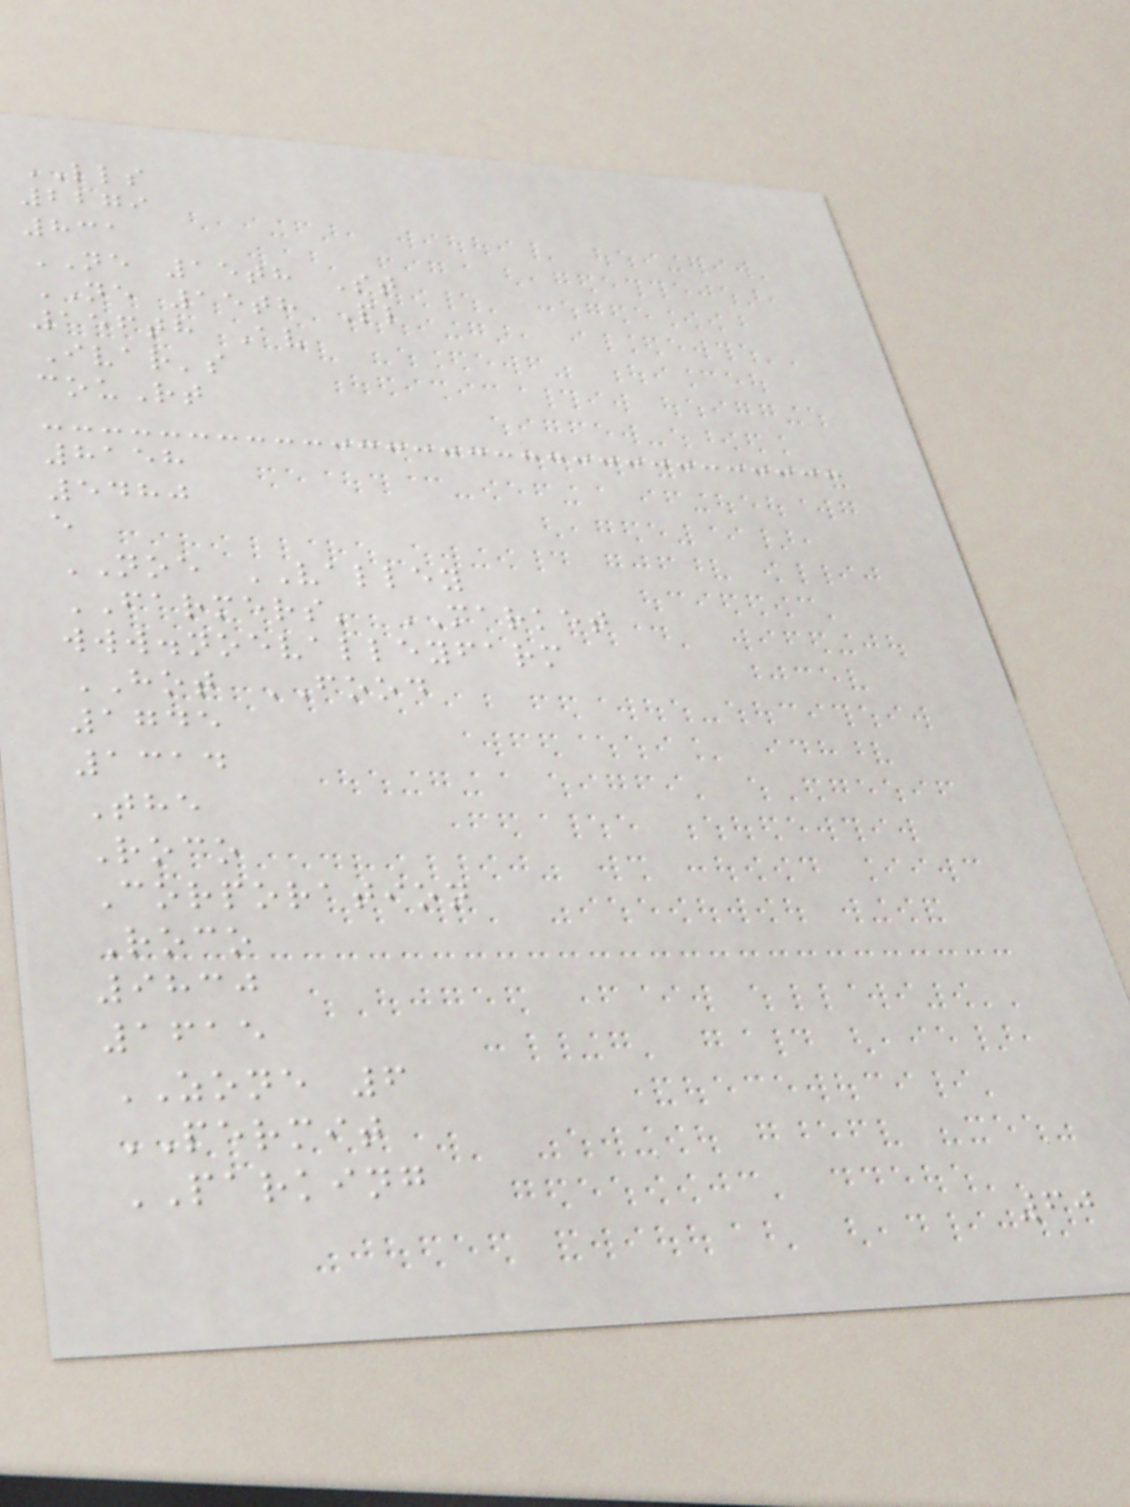LLS
2279
831
NE 15th St
NE 15th Pl
156th Av
Ivar's
couRt
8158
5480
e
NOE VALLEY
FARMERS' MARKET
www.noevalleyfarm
HOT FOOD
1745
1314
The
Roco
Corporation
Roco
9830
1615
ZONE 6
PERMIT
PARKING
60
